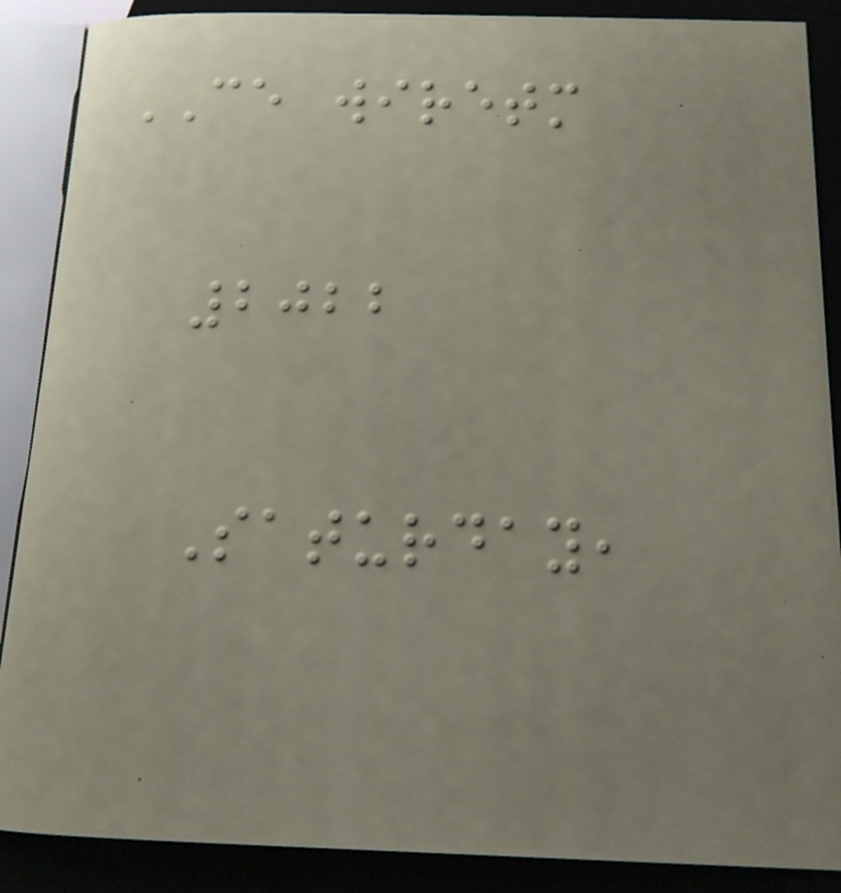CE wiretm
2022
Saturday,
